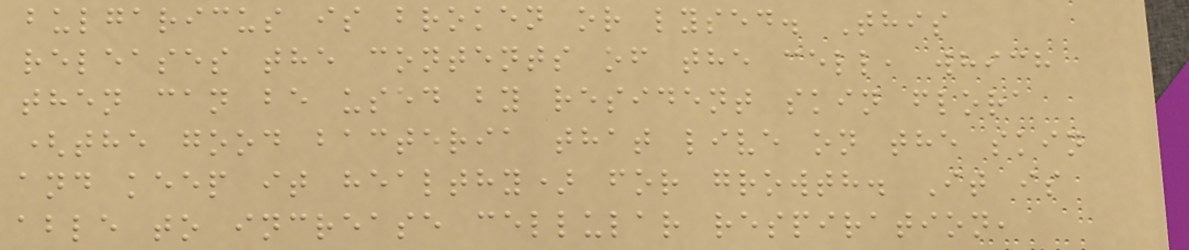bulgaricus is broken or lysed. This
releases the contents of the cell, which
then can be used by resident skin flora
(the good bacteria that live on the skin
and keep it healthy) for growth. It is
able to increase cellular respiration,
